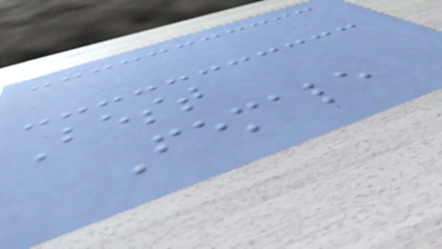Best
Female
